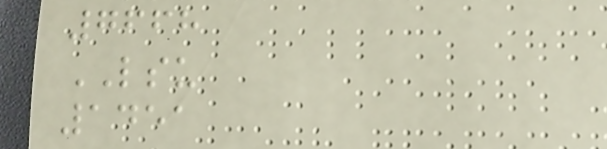7668
LSU
1451
